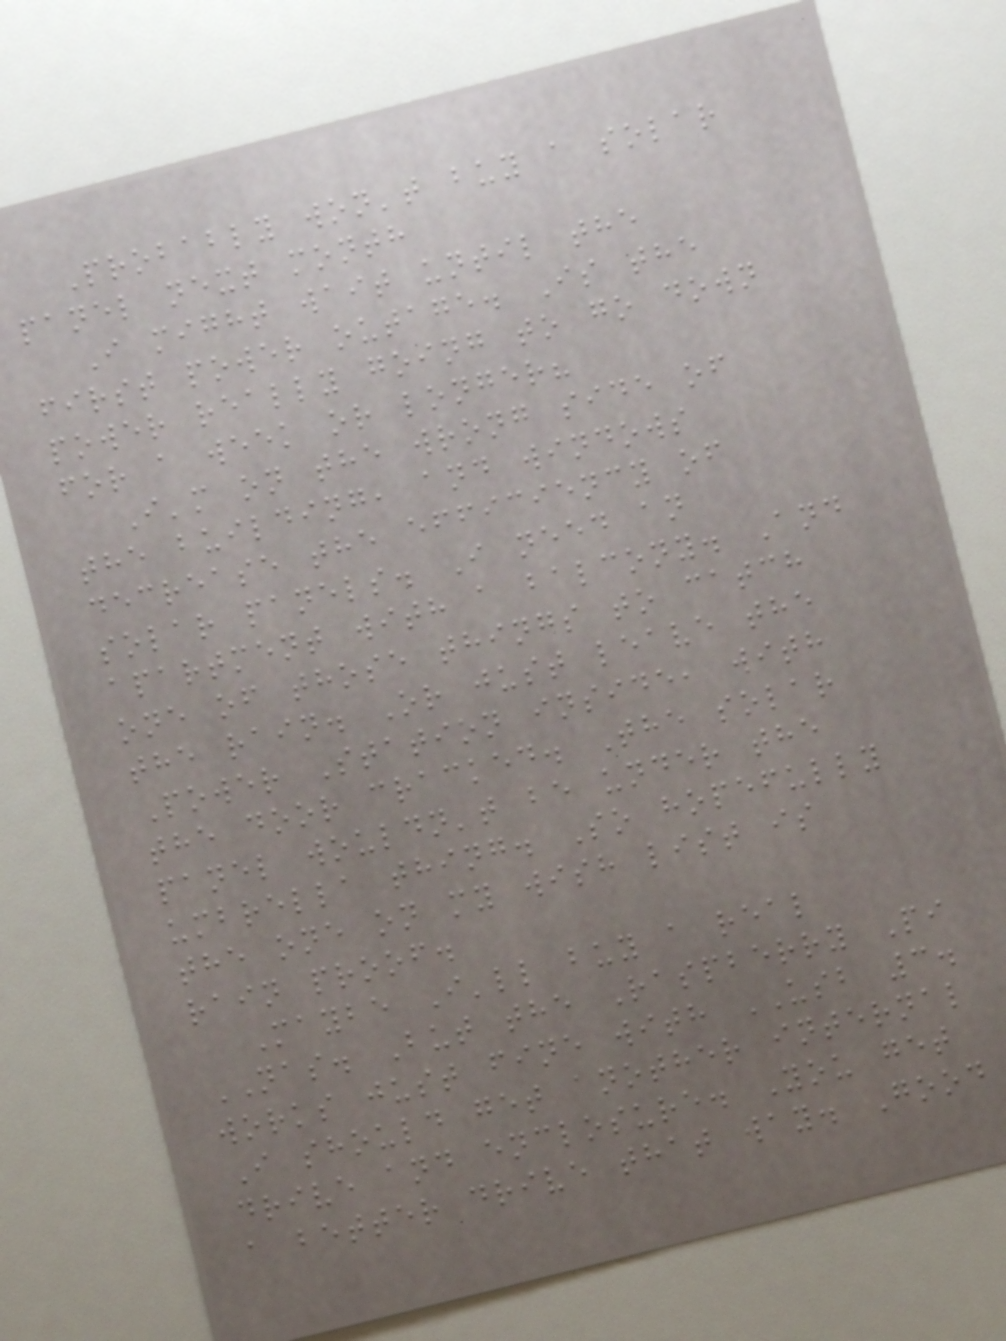Probably won't buy a solar
panel next month
I might wait until the
first power outage. Is the
power really going to go down
for a week or longer?
I'm on the wrong side of
the building, and windows
decrease the efficiency of
solar panels. I need an
apartment with a balcony. And
one of those things to catch
the rain. Or just leave the
Power Station inside, with
the door cracked. The solar
panel wouldn't be under the
umbrella thing. So hopefully
the one on my wish list is
rain proof.
Maybe I'll buy a real
NAS. But the Raspberry Pi
works just fine with USB 3.
I should get another internal
drive and enclosure. You get
a better drive that way. Good
